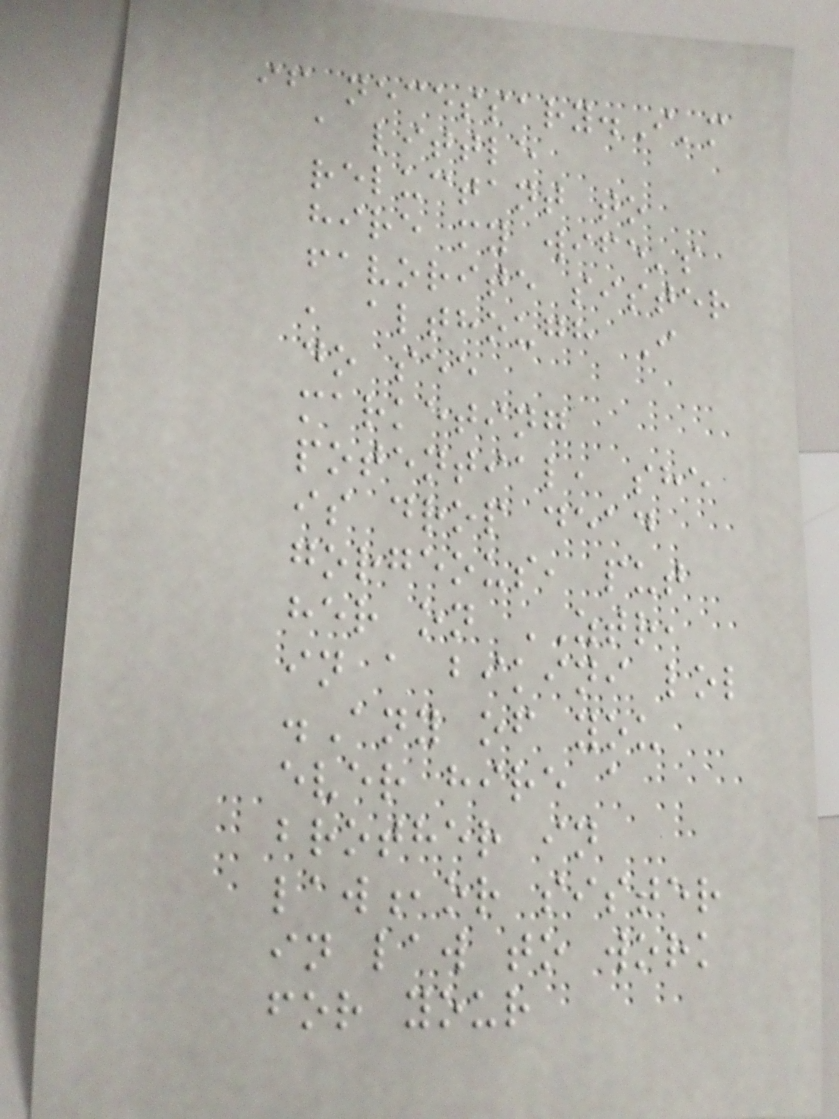if necessary.I'm
a little
reluctant to
hire my wife's
favorite sister
, although I
do see
marketing
potential, she
is drop dead
gorgeous, put
her on ZTR,
in a bikini lol
.Any of you
ever hire a
brother in
law,or sister
in law to work
for your
